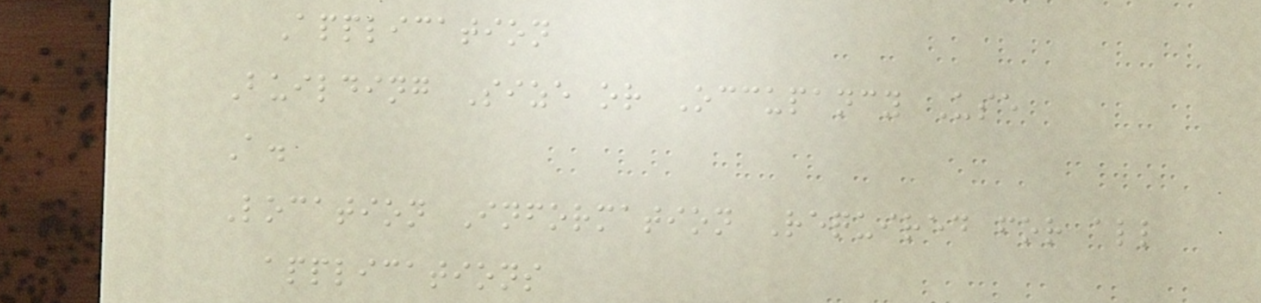Application
Building Size or Occupancy Use
A.
Location Information Required for all
applications
